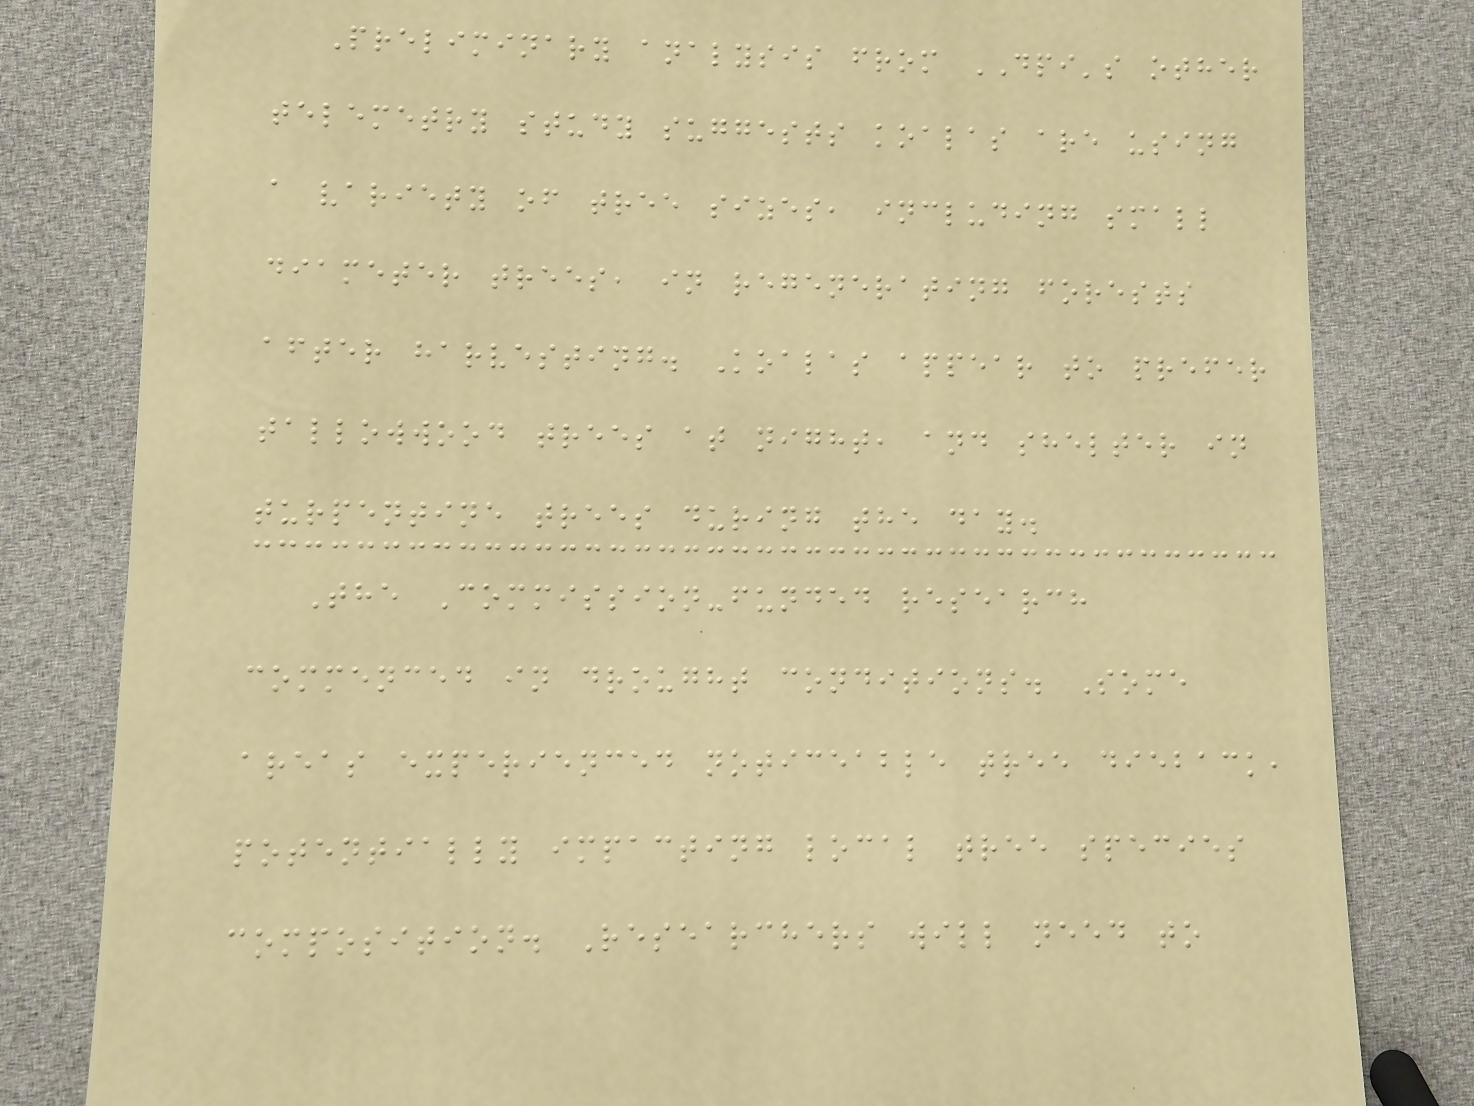Preliminary analysis from DPI's other
telemetry study suggests koalas are using
a variety of tree sizes, including small
diameter trees, in regenerating forests
after harvesting. Koalas appear to prefer
tallowwood trees at night, and shelter in
turpentine trees during the day.
The Commission-funded research
commenced in drought conditions. Some
areas experienced noticeable tree dieback,
potentially impacting local tree species
composition. Researchers will need to
